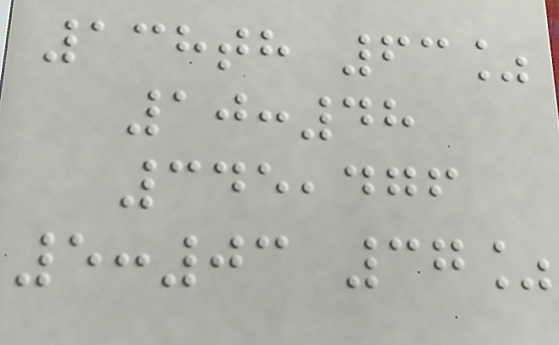138th 63%
10:48
345,476
5:03 37%
